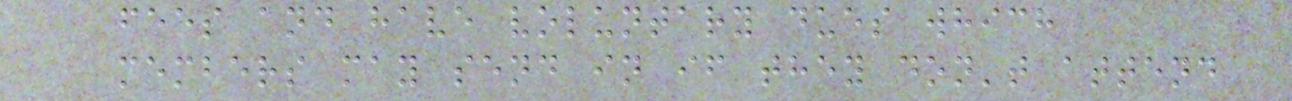fees and have voluntary dues which
members may send in if they don't attend
